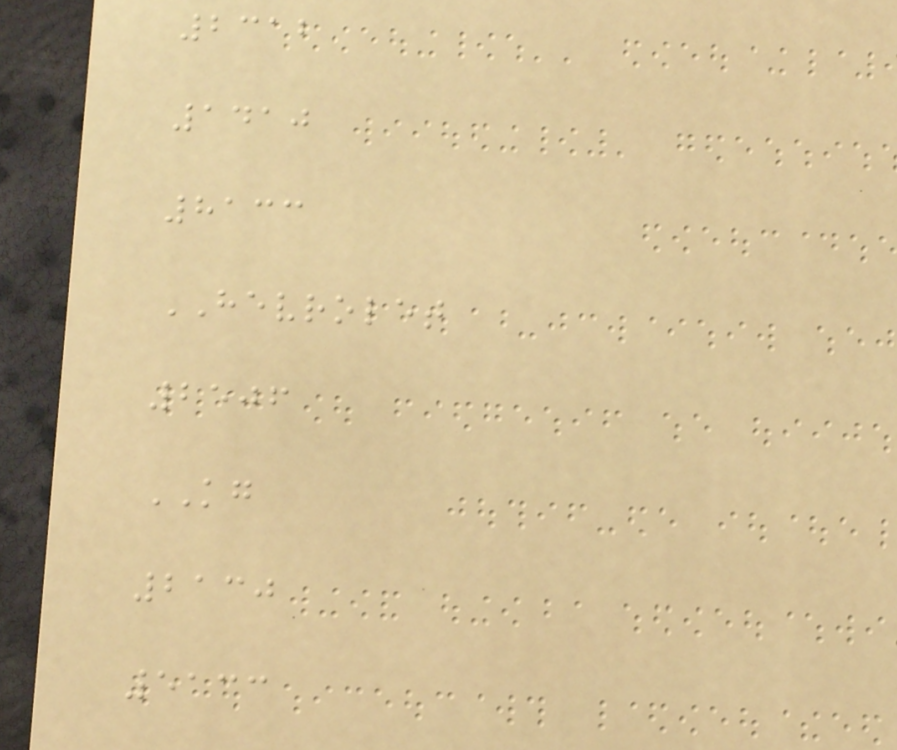2312
1410
8133
HEVROLET
2506
KG
2130
5133
